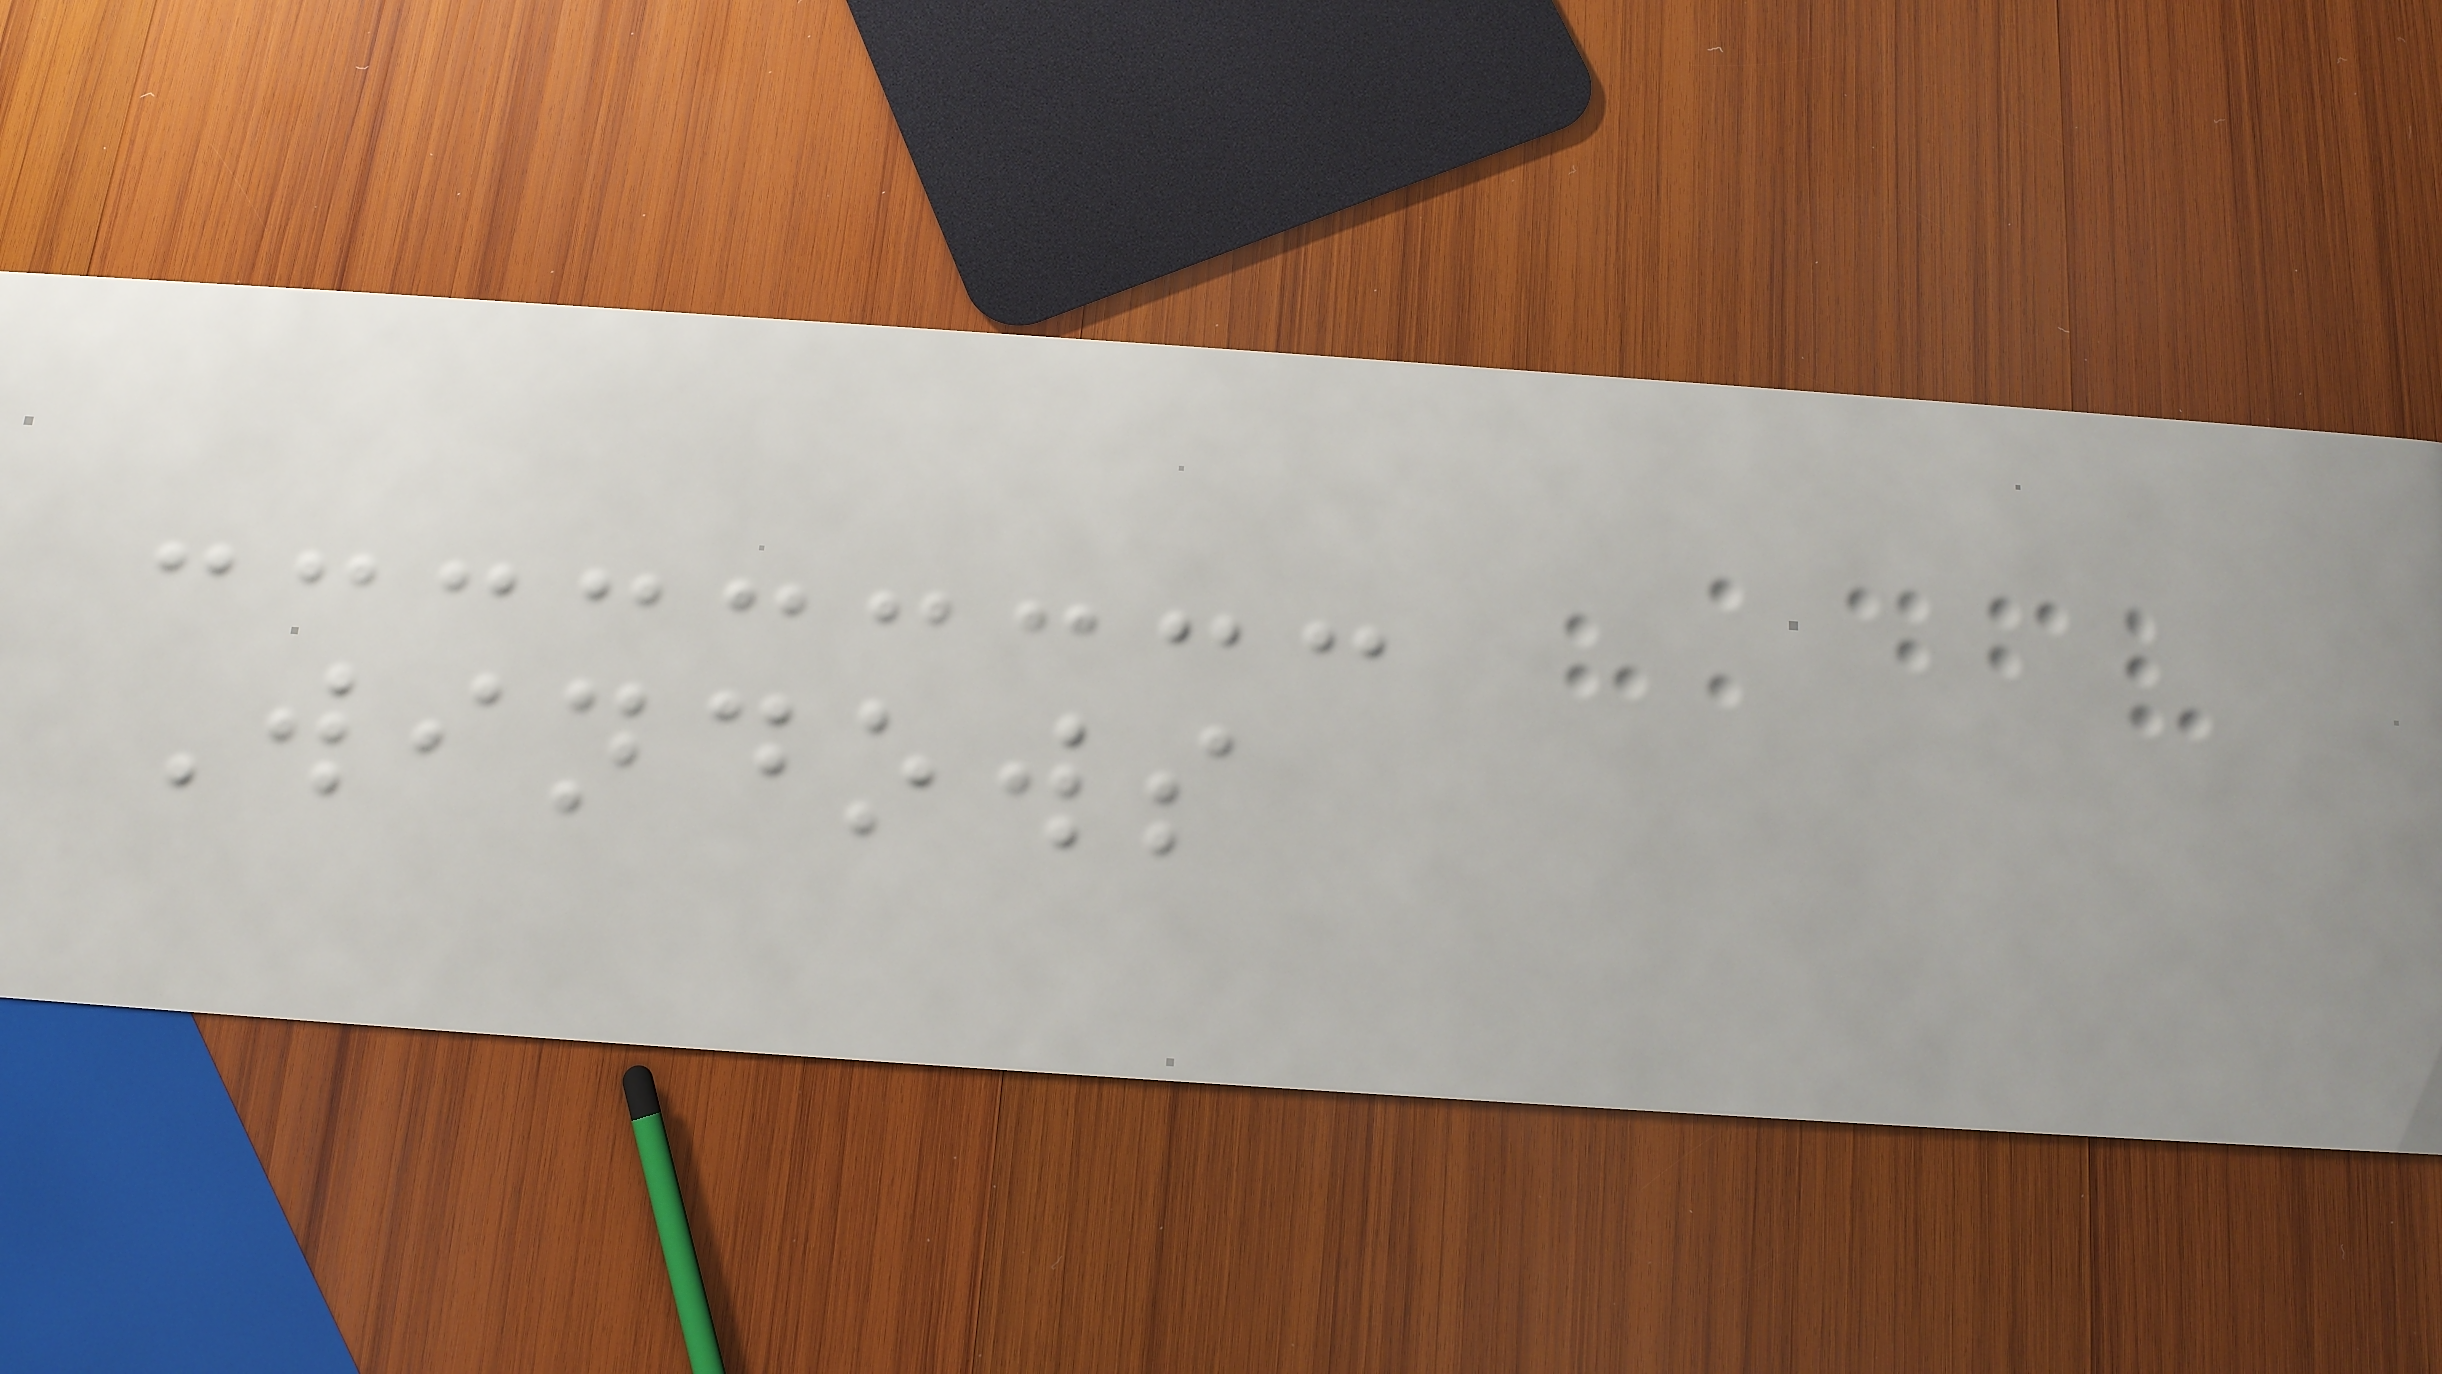Windows
